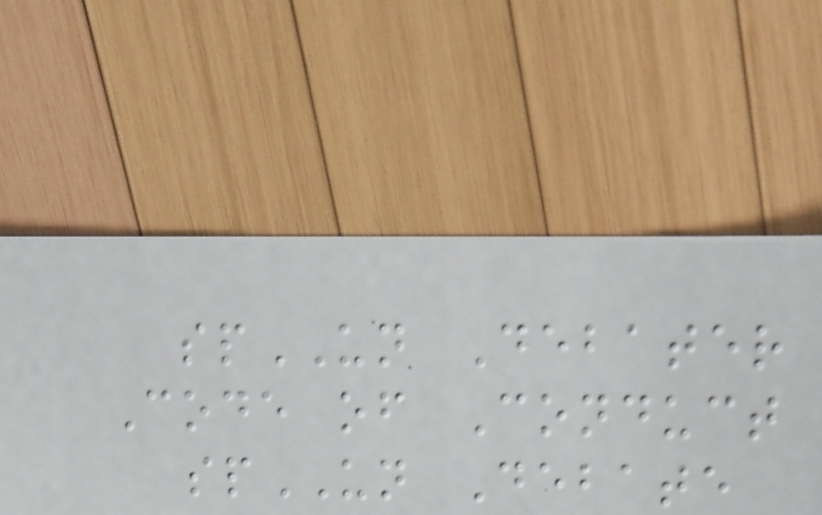spUN Debater
Code of Conduct
spUN Debate
